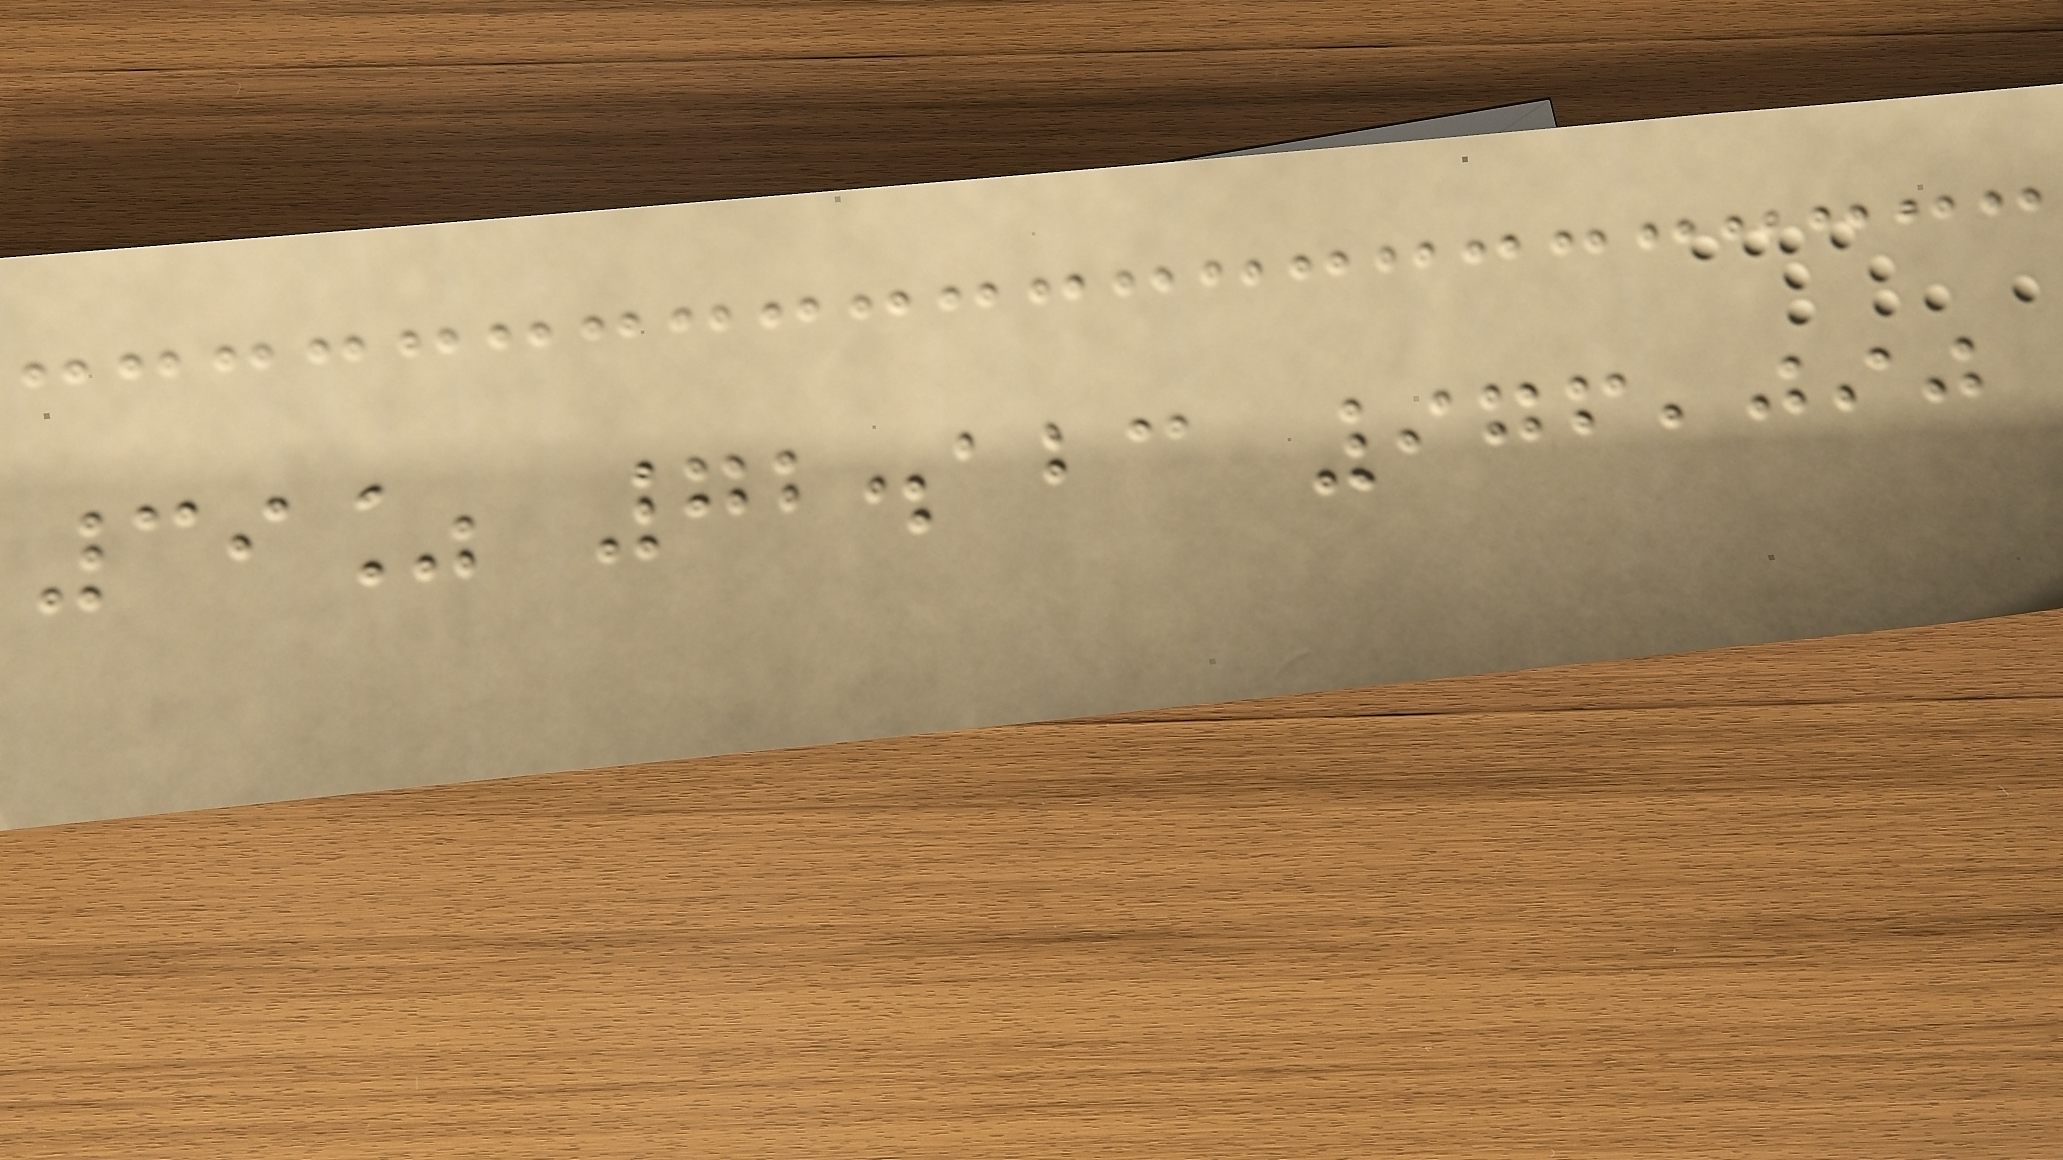39% 72.123 976,090
